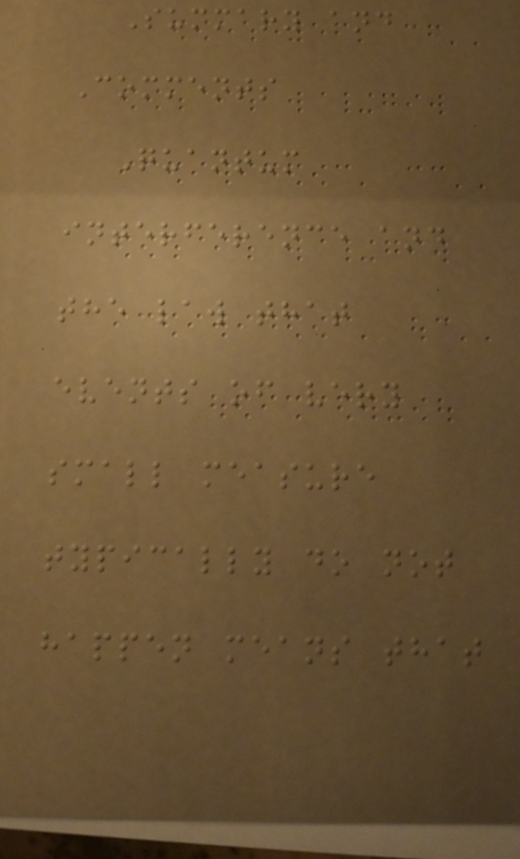Summary and
Comments
Quantum
interference and
the law that
events of very
small measure
typically do not
happen means that
